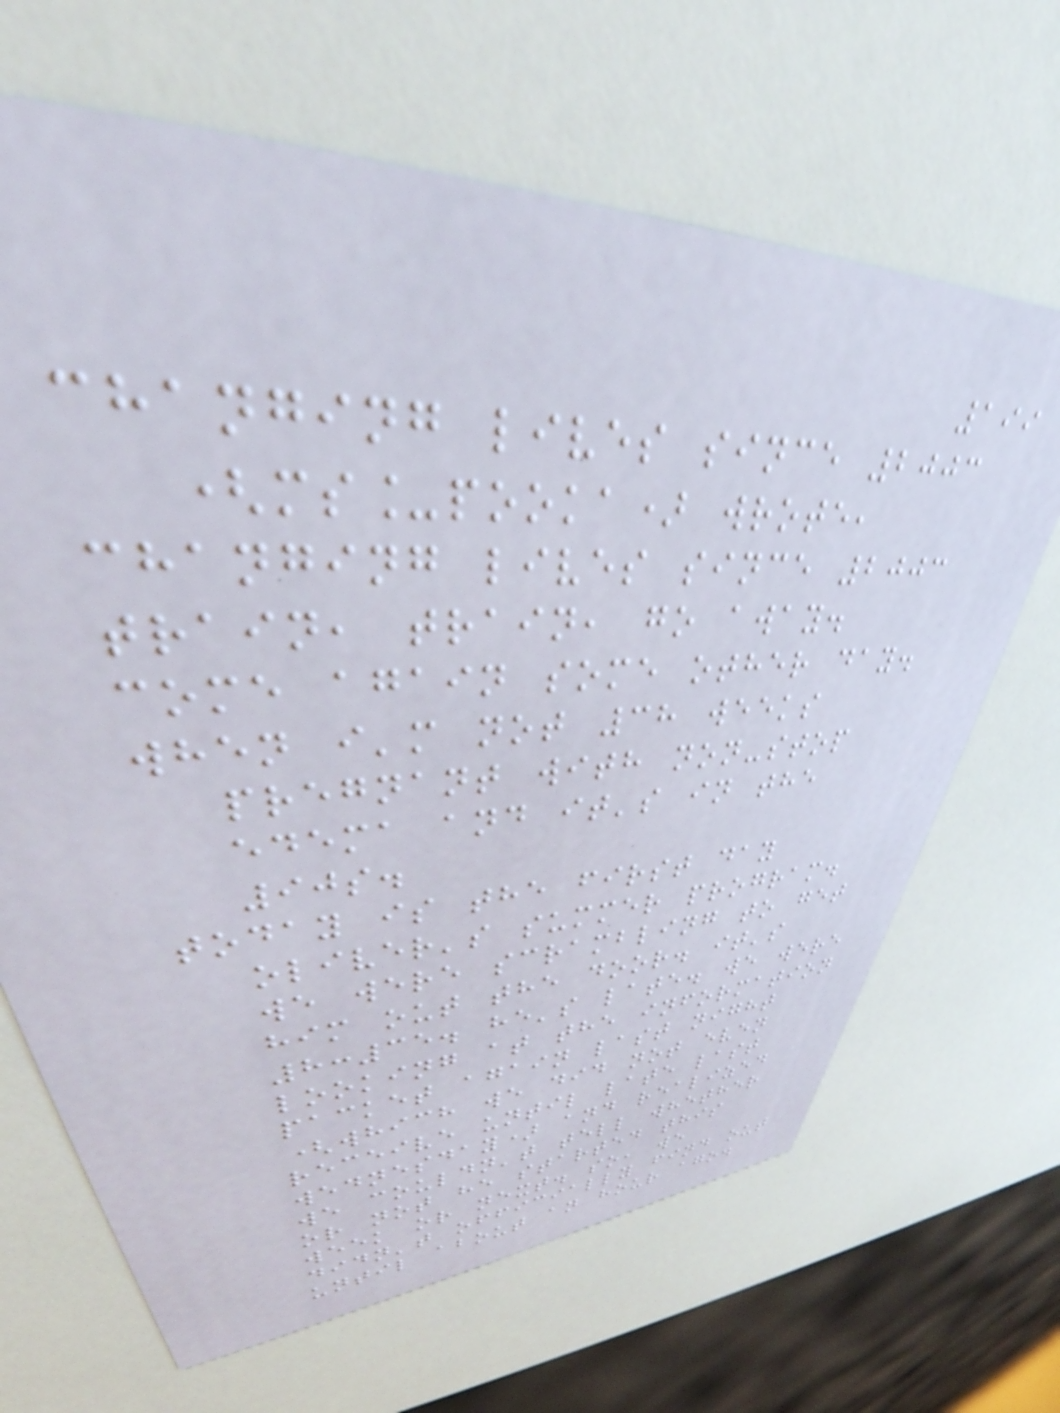199
changing lives since 2003
(ms_pooka) wrote,
changing lives since 2003
train, train, go away.
come again some other day.
when i'm not 38 weeks
pregnant with non-stop
edema and it's in the
90s.
today is the first day
oliver's summer program.
we were scrambling to get
him out the door. it's
8:35. he's late. we were
looking at the information
packet again last night
(which we did not even
receive until late last
wednesday) and realized
we couldn't tell whether
or not he started this
week or next. so, we
didn't officially find out
until about an hour ago.
